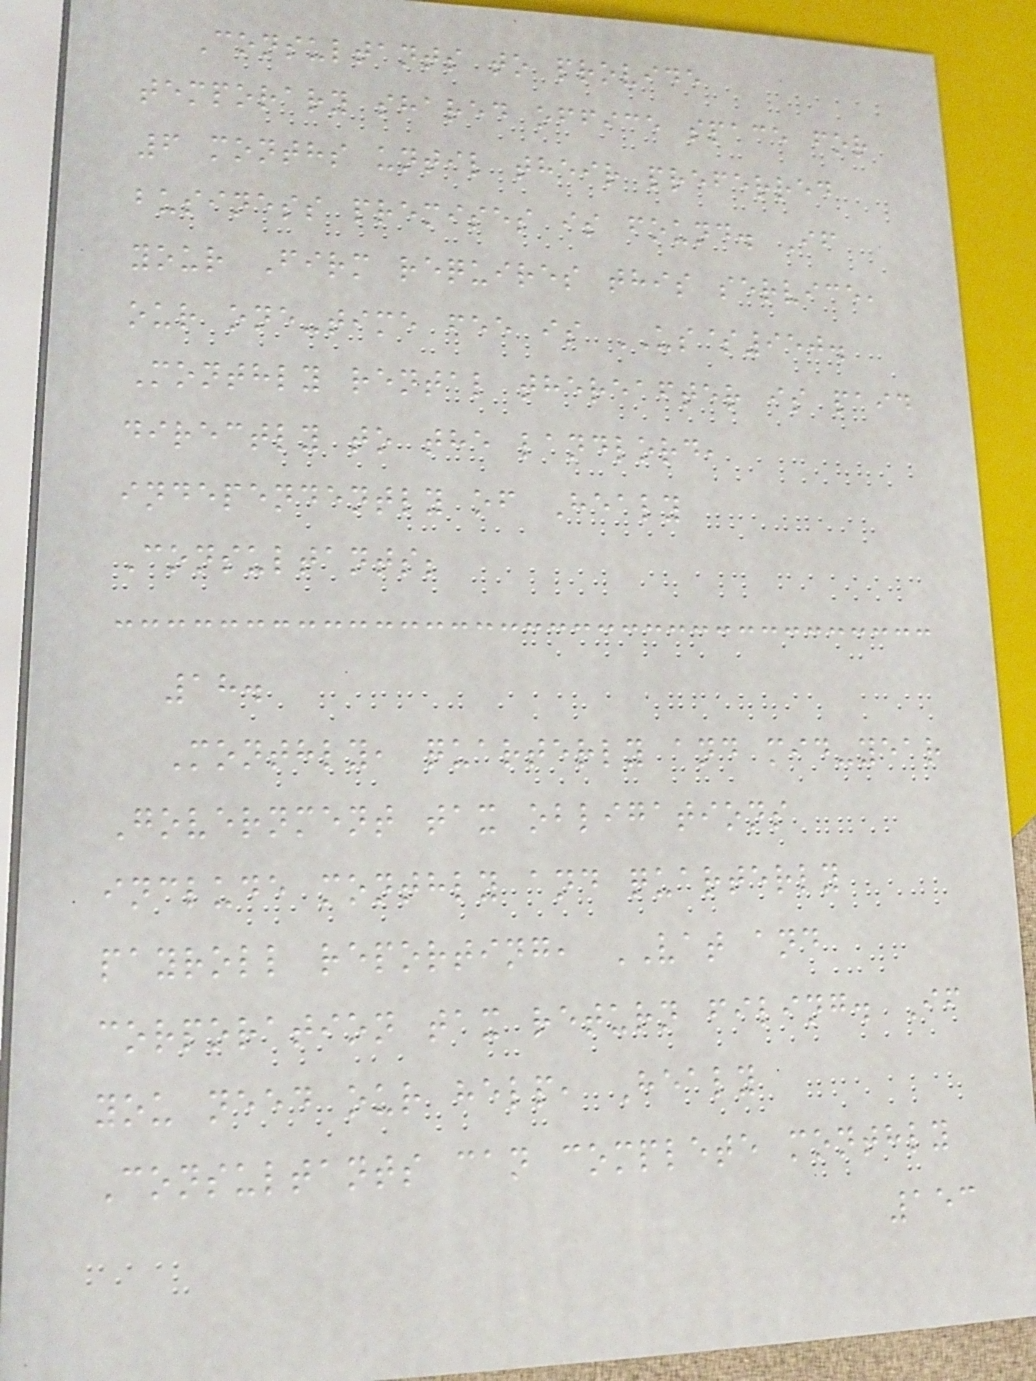Consultants to provide
temporary shared office space for
6 months until their preferred
business premises is found. If
your Firm requires this service,
our one-time fee is US$950.
Monthly rental thereafter is paid
directly to the landlord,
independently of Healy
Consultants;
18.
Monthly, quarterly and mid-year
Government tax obligations
include monthly and quarterly
payroll reporting, VAT and
corporation tax return filing. If
you need our help, Healy
Consultants can complete monthly
153
